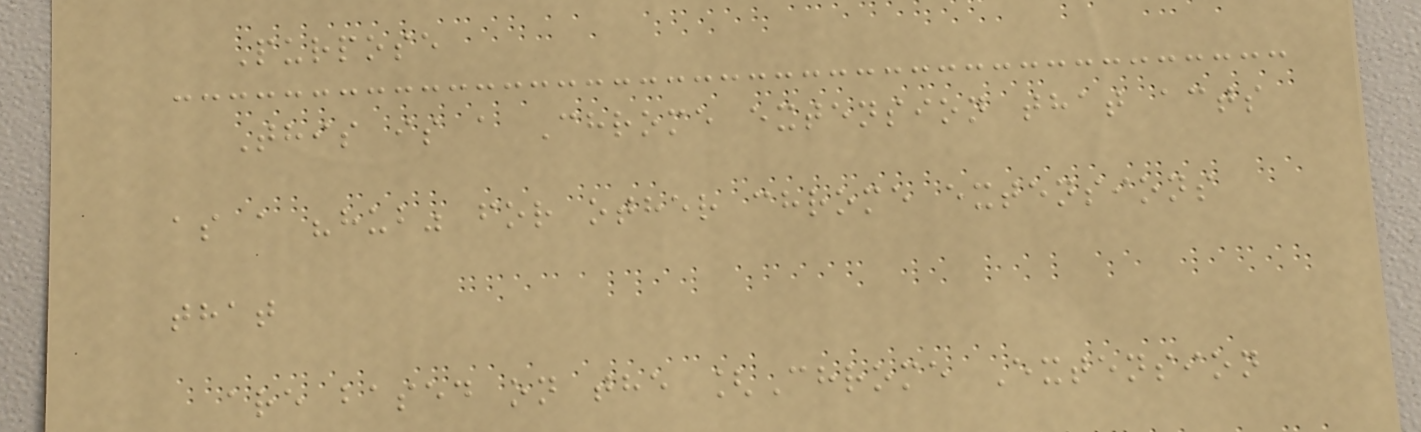Purpose
This is a Chrome extension that acts
as a "hub" for other chrome extensions
that
are based on the [Chrome Extension
